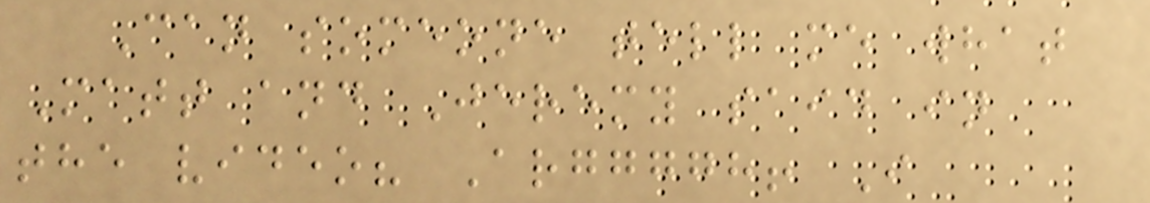Can someone tell me what
Matt and Jeremy said in
the video? Arggggh! I
